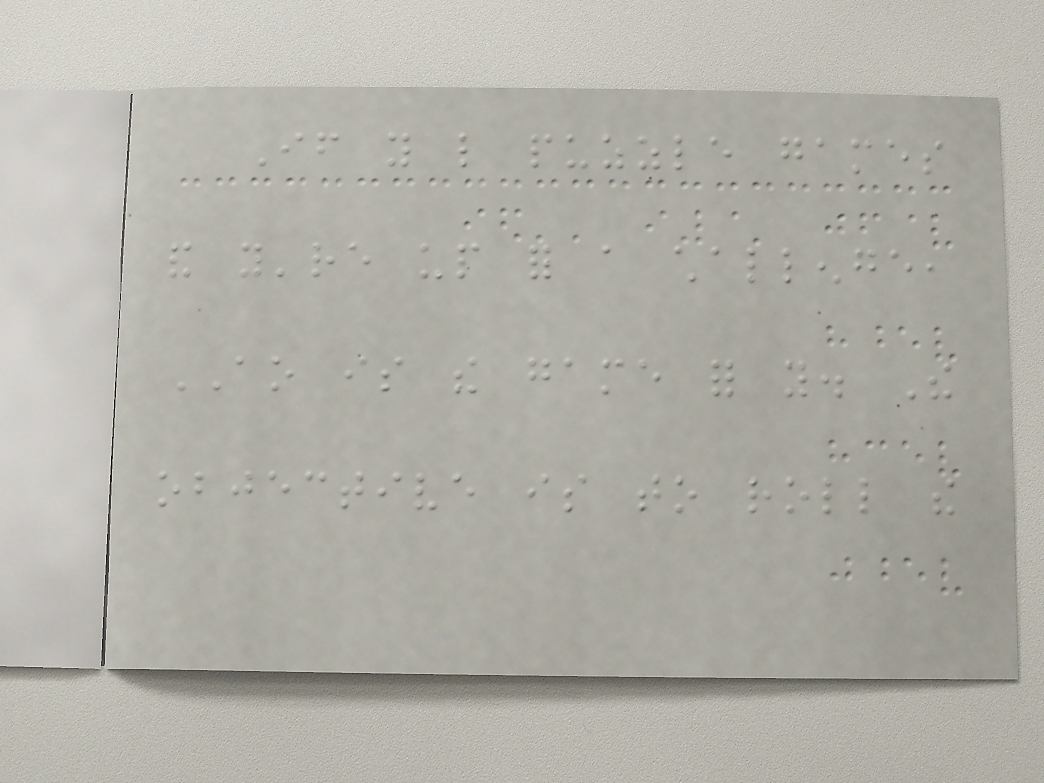If you like puzzle games
and you're up for a challenge,
AO is the game for you. The
objective is to roll the
